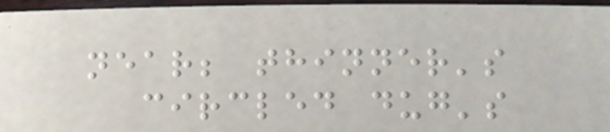near; thinner's
circled dug's
